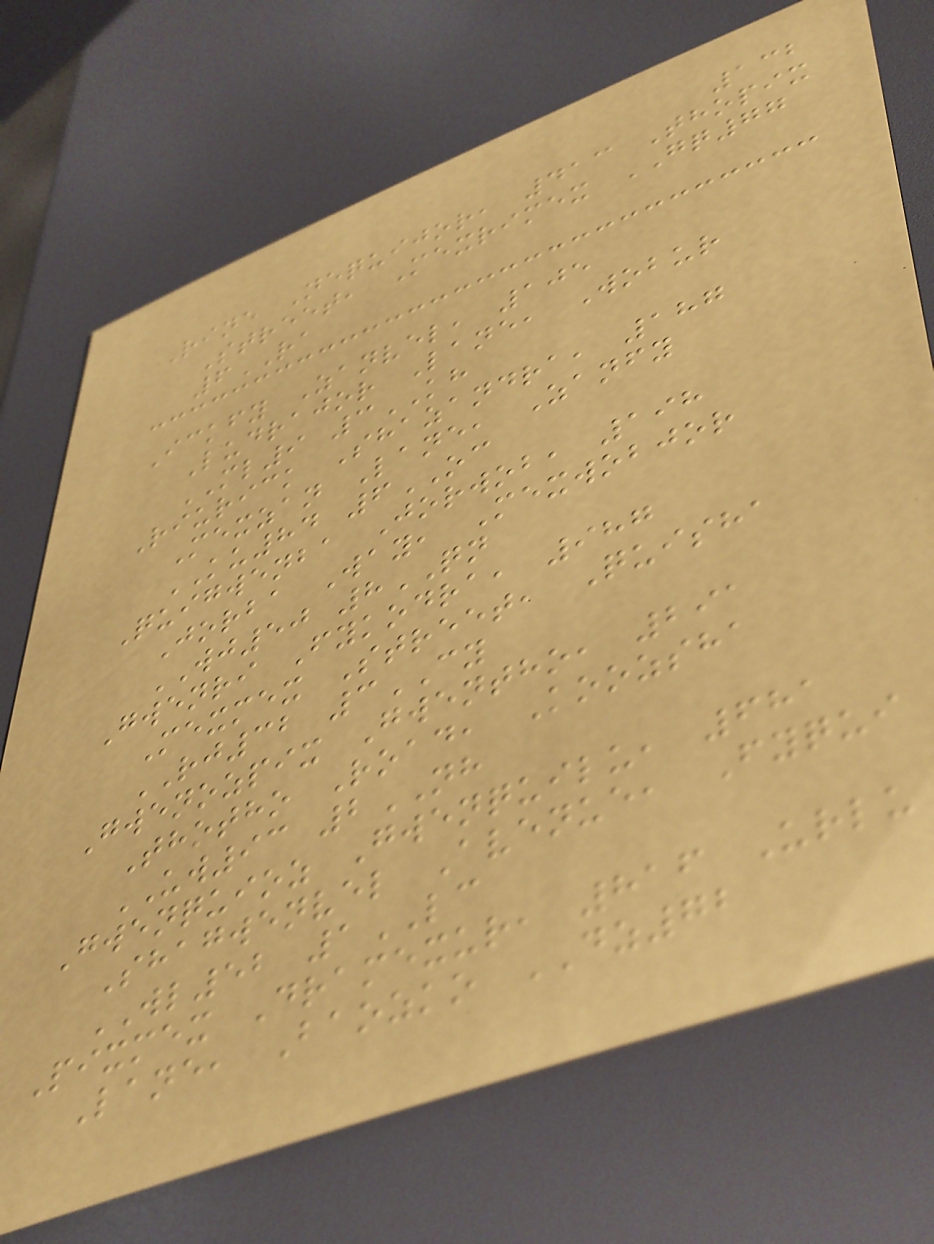132
Rine Nequijor, 413 Thopix
Street, Mexrimex GQ77
6RA
Ickfy Zanvel, 105
Ludrajor Lane, Wobur
ML9 3KH
Riurick Shazandra, 187
Mexzan Lane, Zanfy
KU84 6OC
Quigwenba Jorwob, 198
Jorba Way, Mexwobjor
WJ50 8QN
Gwenri Fykodra, 987
Mexmex Street, Quisha
RJ32 3CY
Gwenozpix Gwentho, 291
Thotho Road, Koozsha
UW93 2NH
Gwenquioz Gwenquilu, 681
Shagwenvel Avenue, Fyqui
WL52 1LC
Pixmex Dramexur, 816 Urlu
Lane, Baozko DZ72
